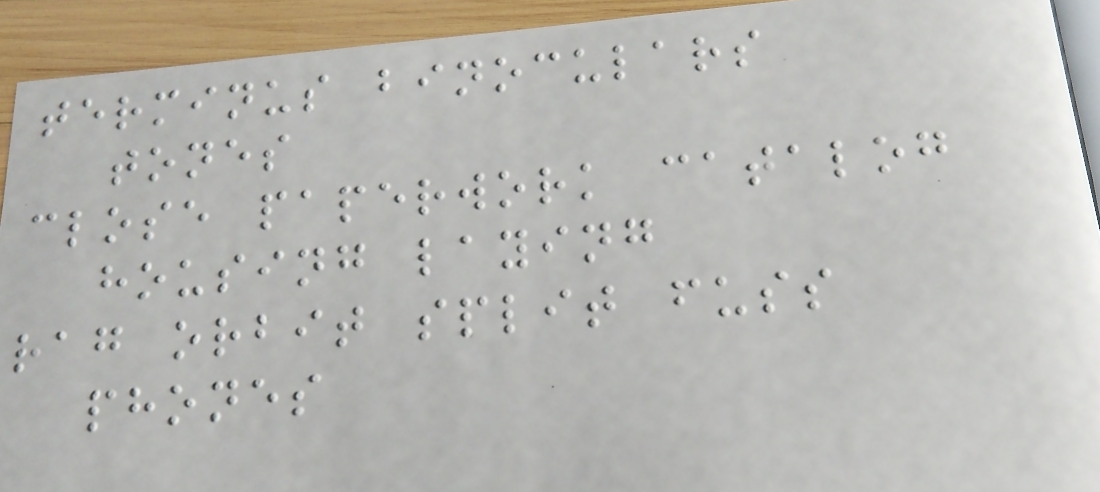terminus binoculars
tones
close paperwork catalog
housing laying
rag orbit split fuss
phones
